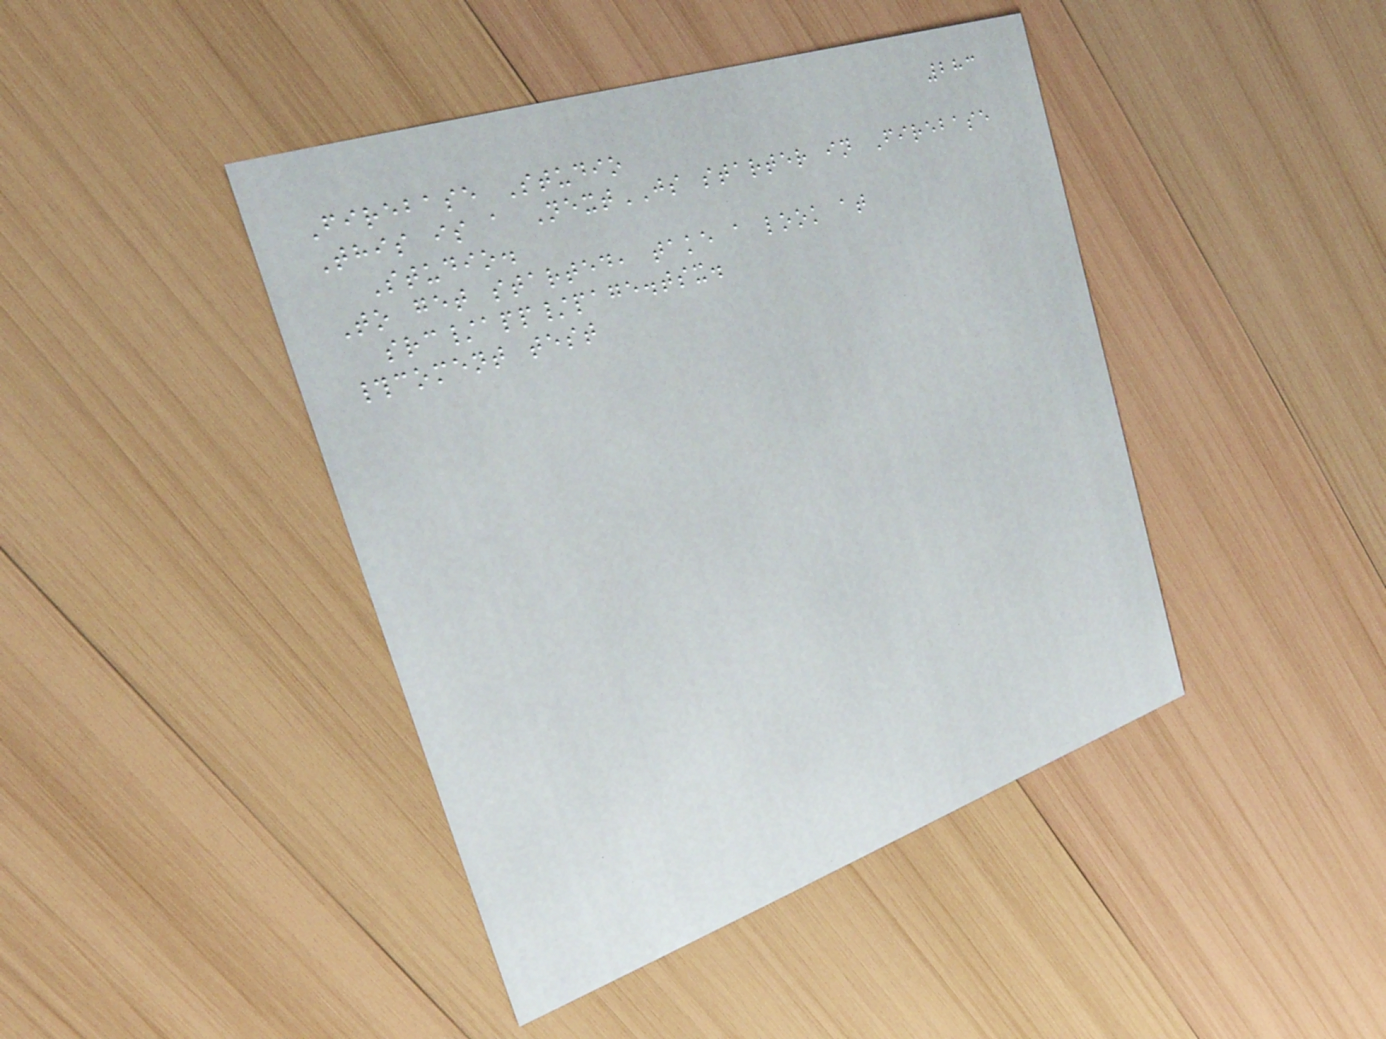283
Firebase Studio
This is a NextJS starter in Firebase
Studio.
To get started, take a look at
src/app/page.tsx.
#coment test
